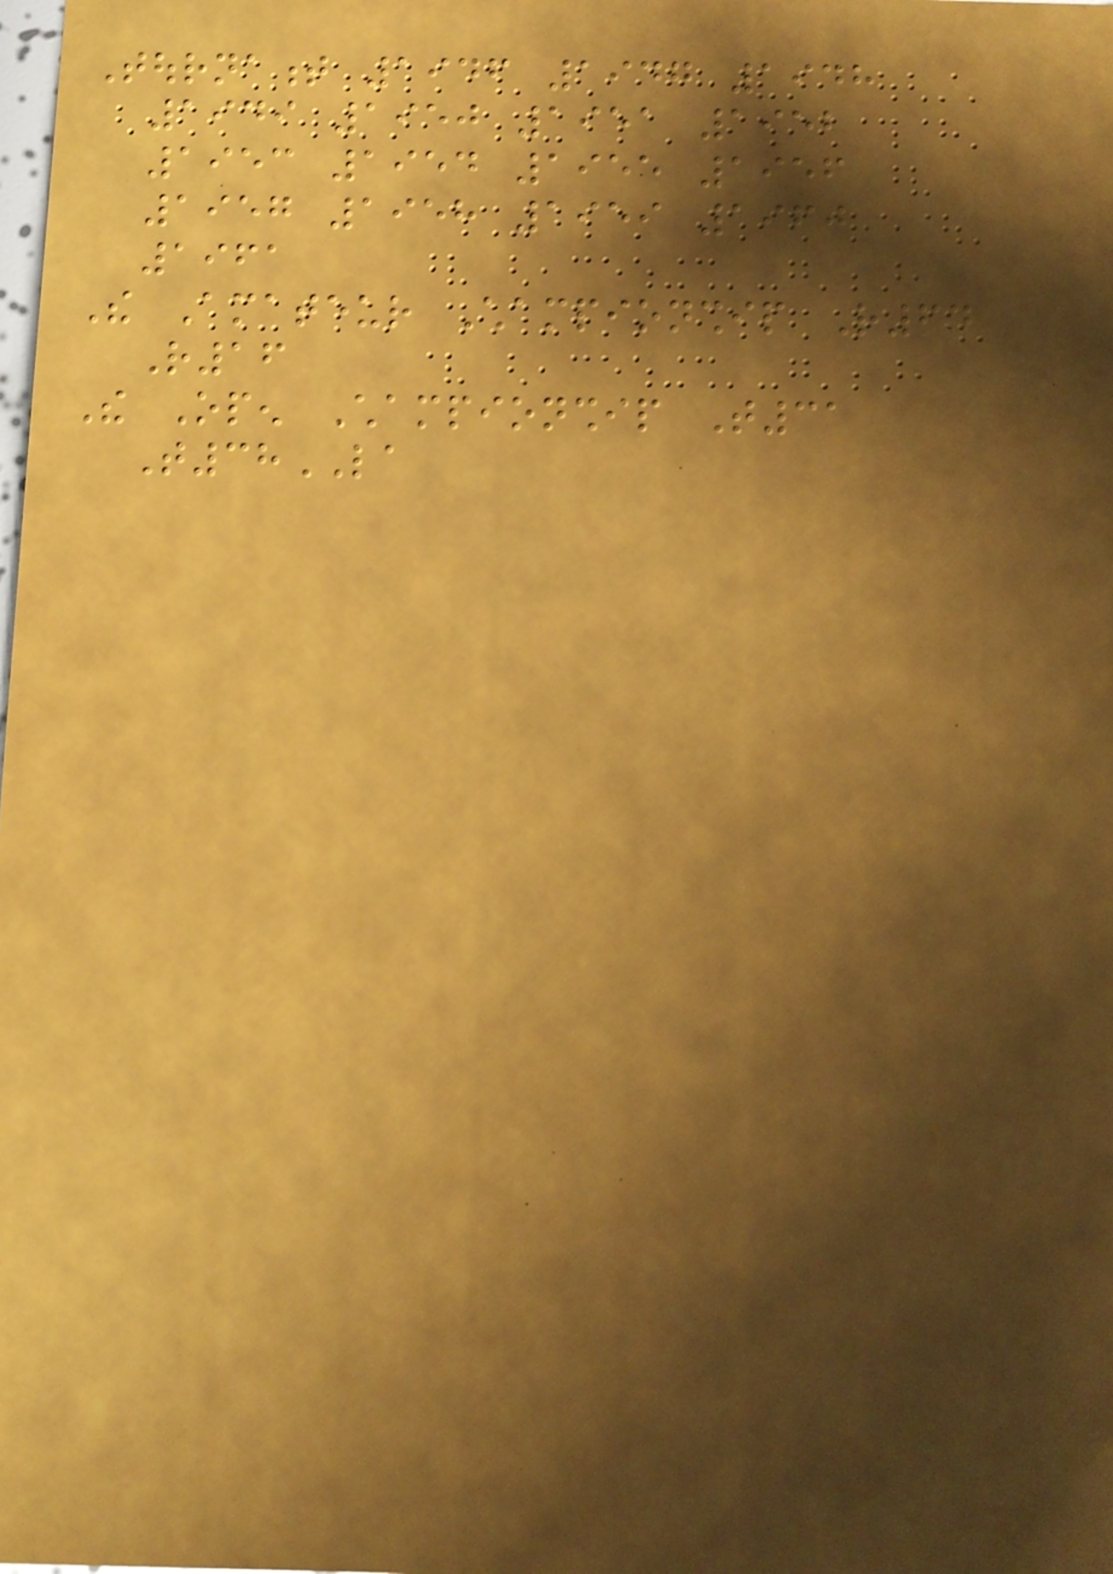Tournament 1946 1947 1948
1949 1950 1951 1952
1953 1954 1955 1956
1957 1958 1959 1960
1961
The Amateur Championship R64
R16
The Open Championship T31
T38LA
